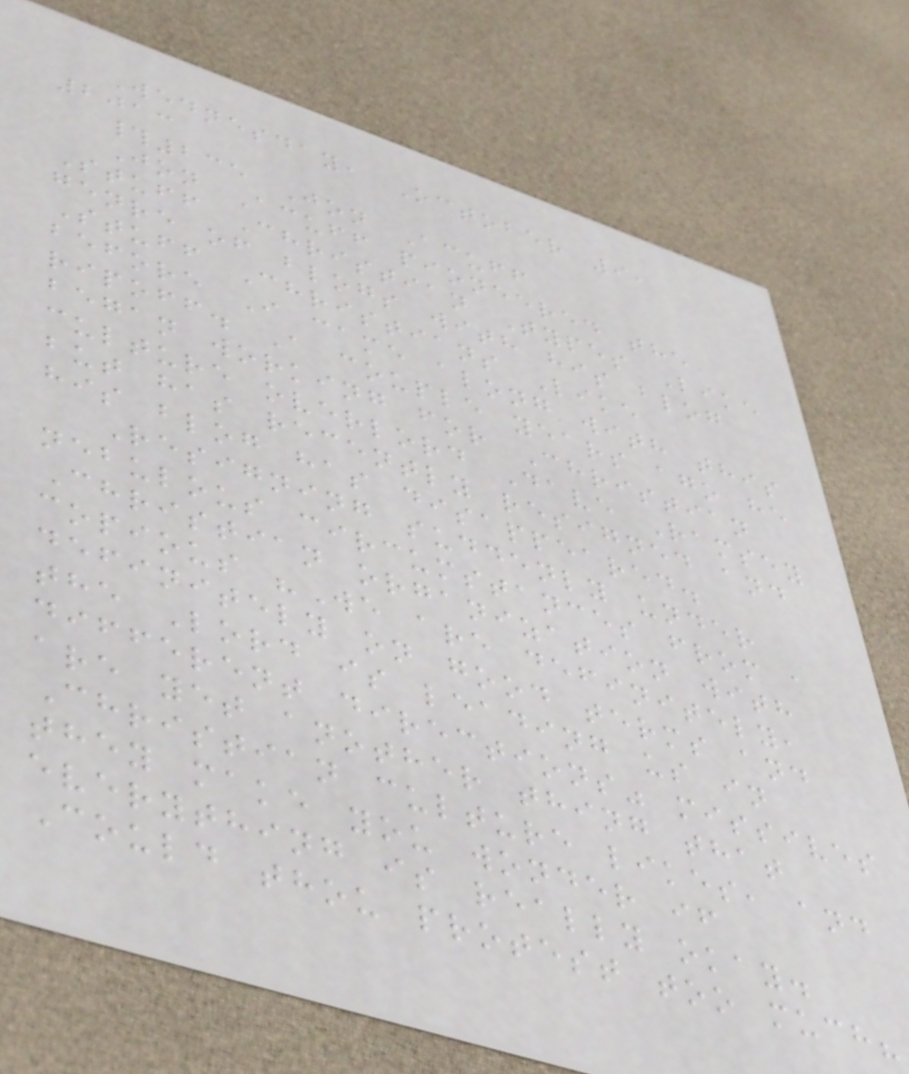Wednesday, October 9,
2013
#235 Jon Acuff
Jon Acuff pioneered the
Stuff Christian Types Like
genre of blogs with his blog
Stuff Christians Like
before I came along with this
ripoff. A couple years ago he
began working for Christian
culture overlord Dave Ramsey
but has recently resigned and
his blog has disappeared.
Resigning suddenly under
nebulous circumstances from a
Christian organization with
copious "We are definitely,
definitely on good terms and
the Lord is leading us in
different directions" missives
are yet another thing that
Christian culture likes, and
they make you wonder if
everything is really okay.
Could thou protest too much?
